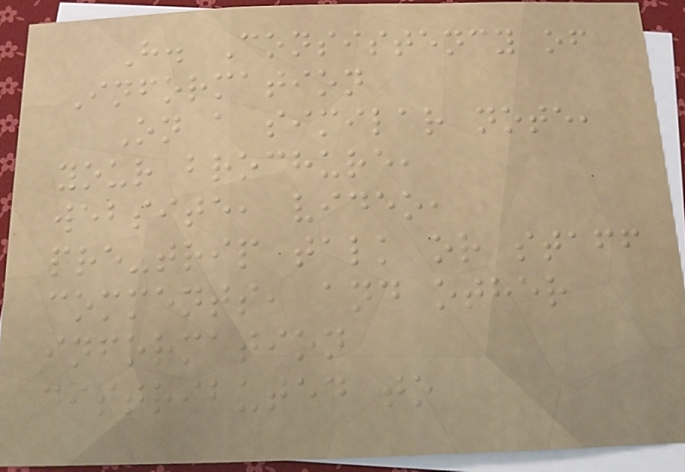H. Consistency of
Information
On a similar note,
your brochure,
website, video,
pre-trip talk or staff
comments, and other
information
distributed to
